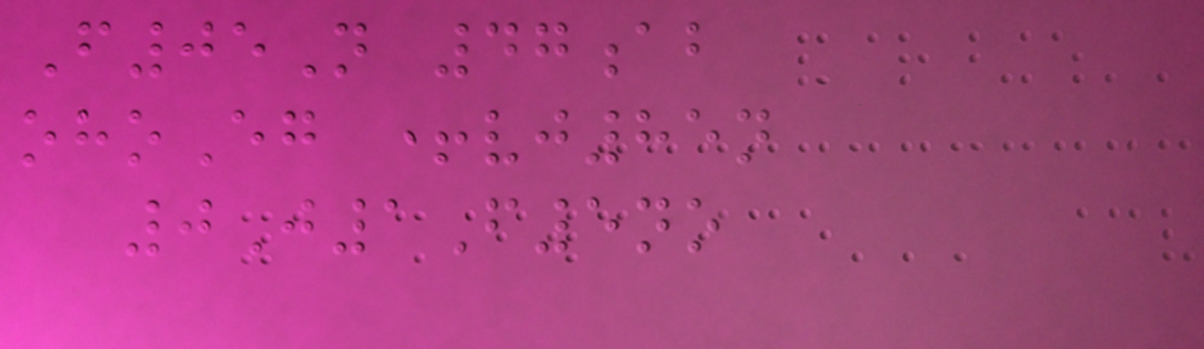F05N 47ab
ohoEg +vj85n
0J1F5no
